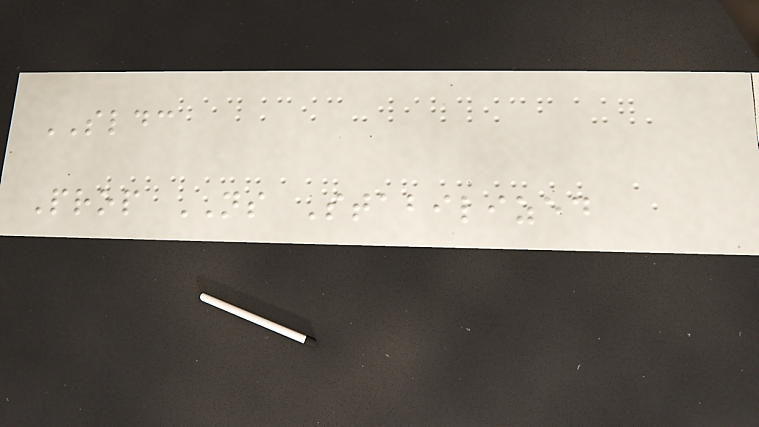SLDC
Prop NS Stabilized
